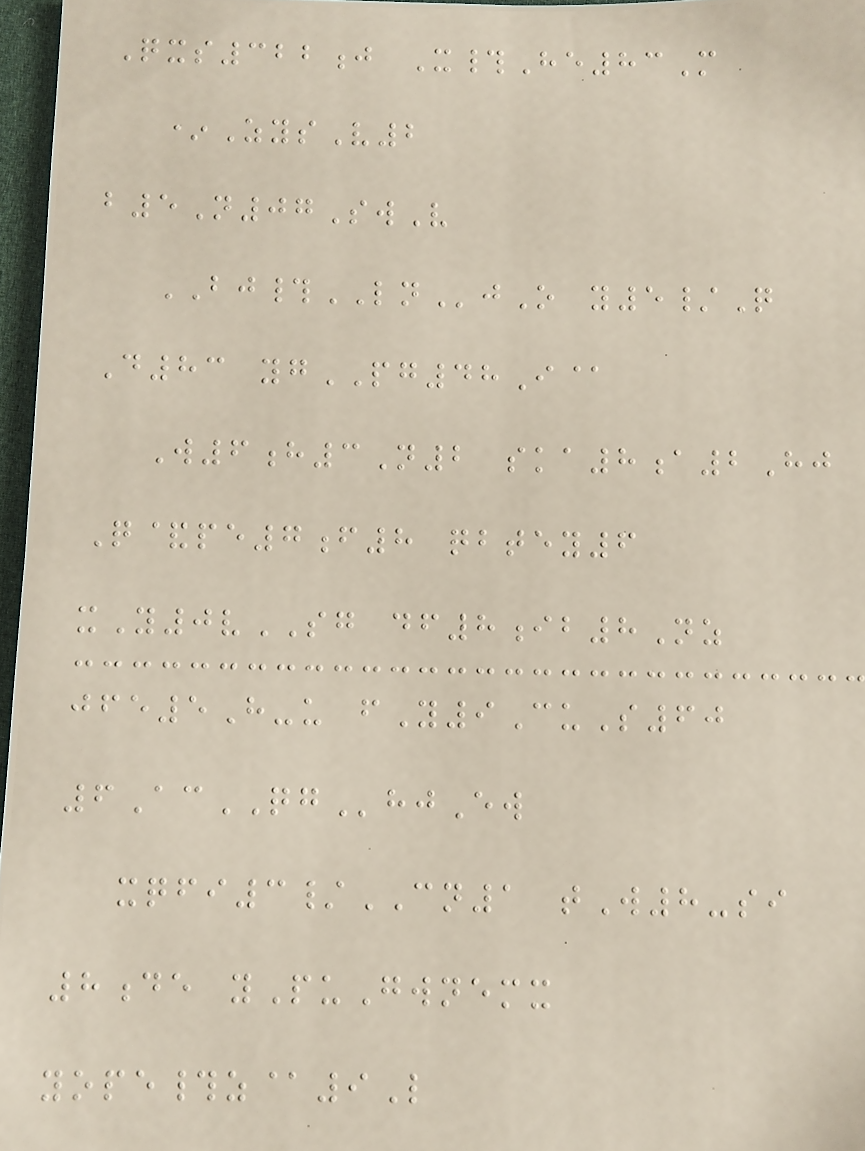Qxs322j X#He83M
*ZysV2
b5N07SwV
BJ#LNjO y5/Q
D83 ygPG48I@
W6h3N2 ska8a2Hj
Q&pe7f8 qbtey6
xY0vSG df8ib8Nz
jfe5H-u fY9CuS60
6AcQGhjEw
xqfi3/CN1 tW8-si
8de yPuGwnemx
yope#z@9L
